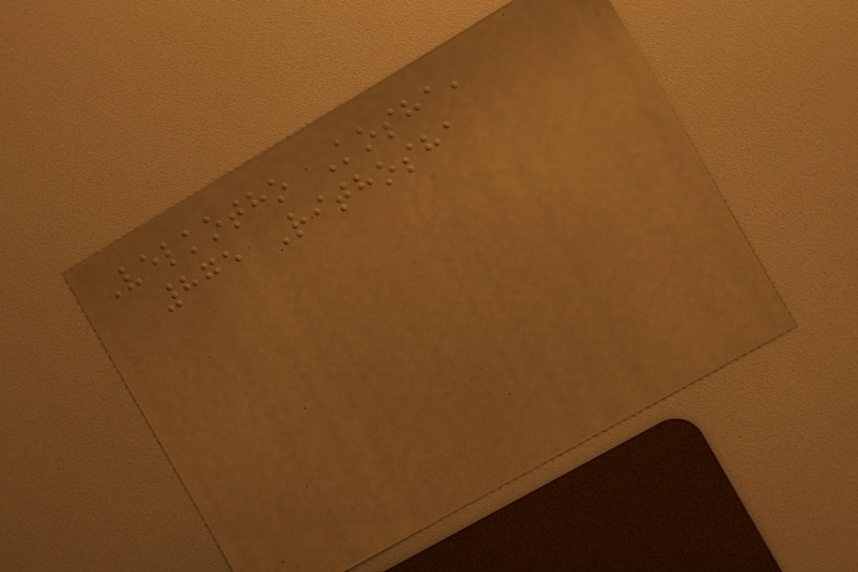Velkotho Kosha,
875 Rithosha
